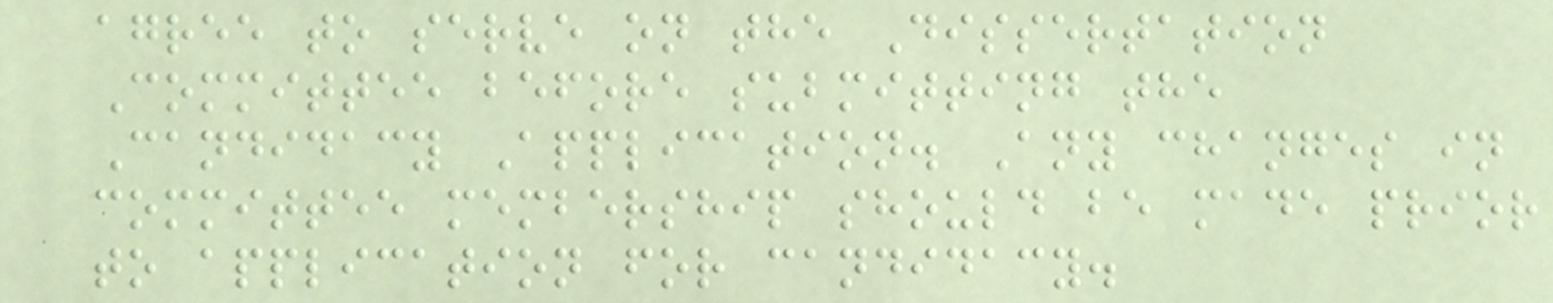agree to serve on the Dissertation
Committee before submitting the
Candidacy Application. Any changes in
committee membership should be made prior
to application for candidacy.
